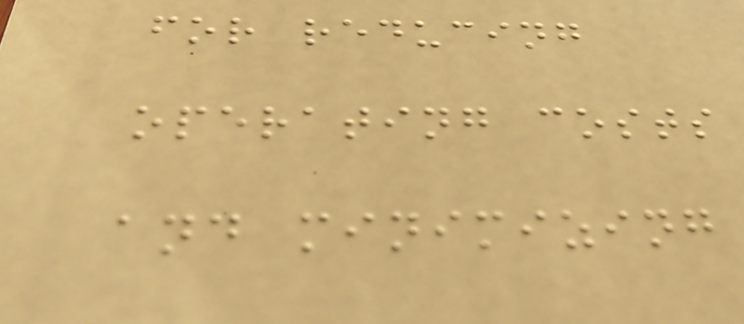for reducing
operating costs
and minimizing
